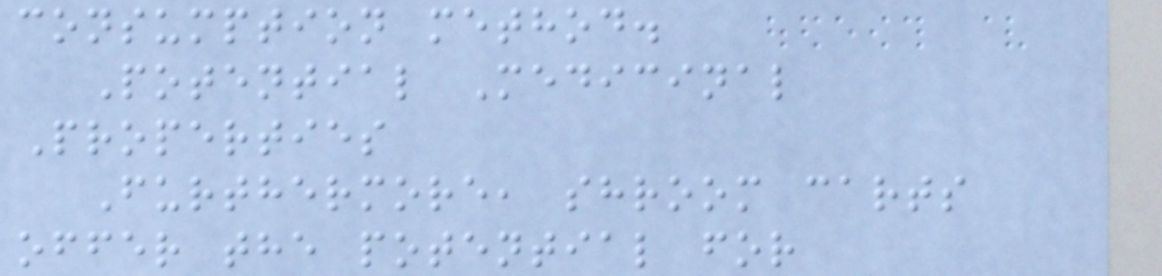consumption method.
Potential Medicinal
Properties
Furthermore, shroom carts
offer the potential for
